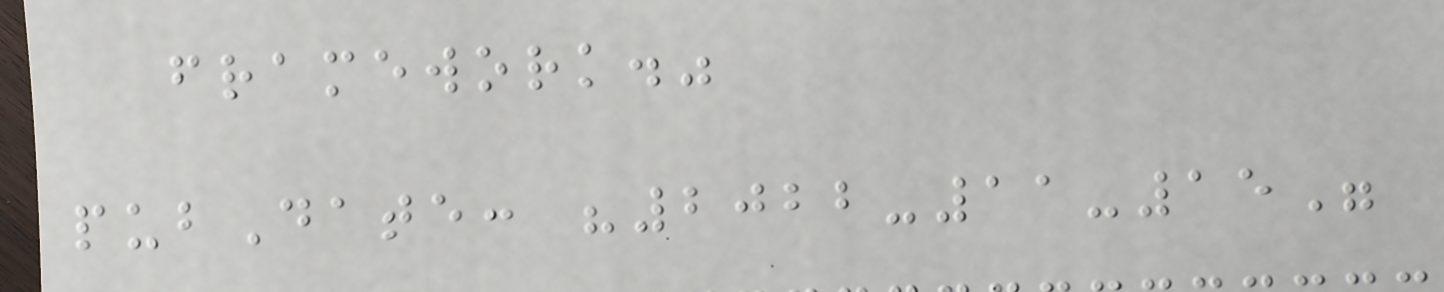framework."
pubDate: "2022-11-15"
